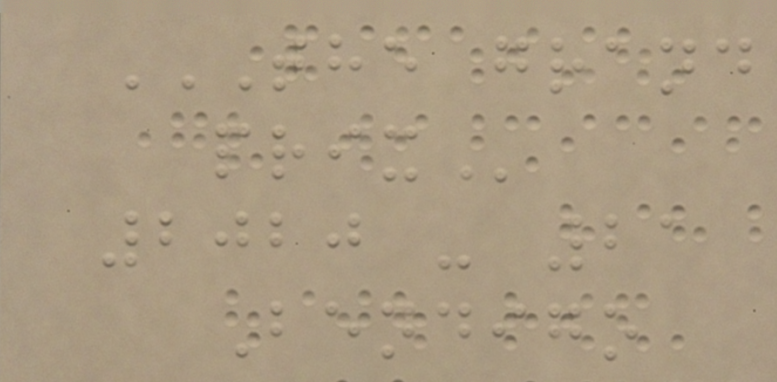THE GRAND
PRIX
2020 - 21
Bendigo
